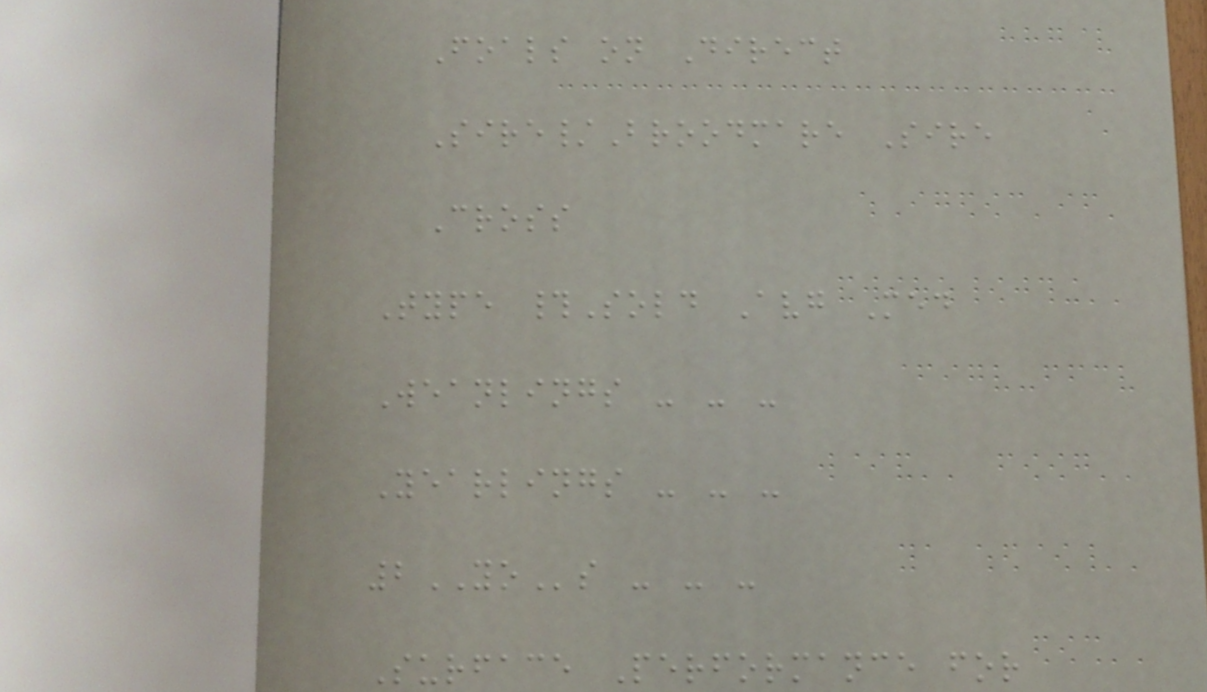Foals on Direct
Sire/Broodmare Sire
Cross
Type #Sold Avg Med
Weanlings - - -
Yearlings - - -
2YOs - - -
Surface Performance for
